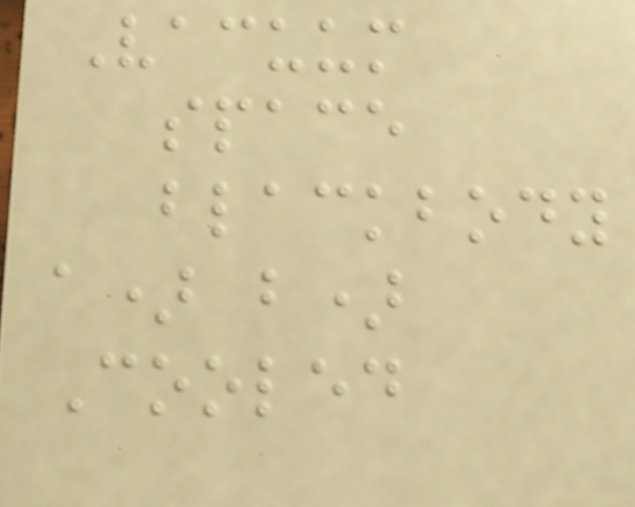Vacuum
space
blackbody
a) b)
Cooled
